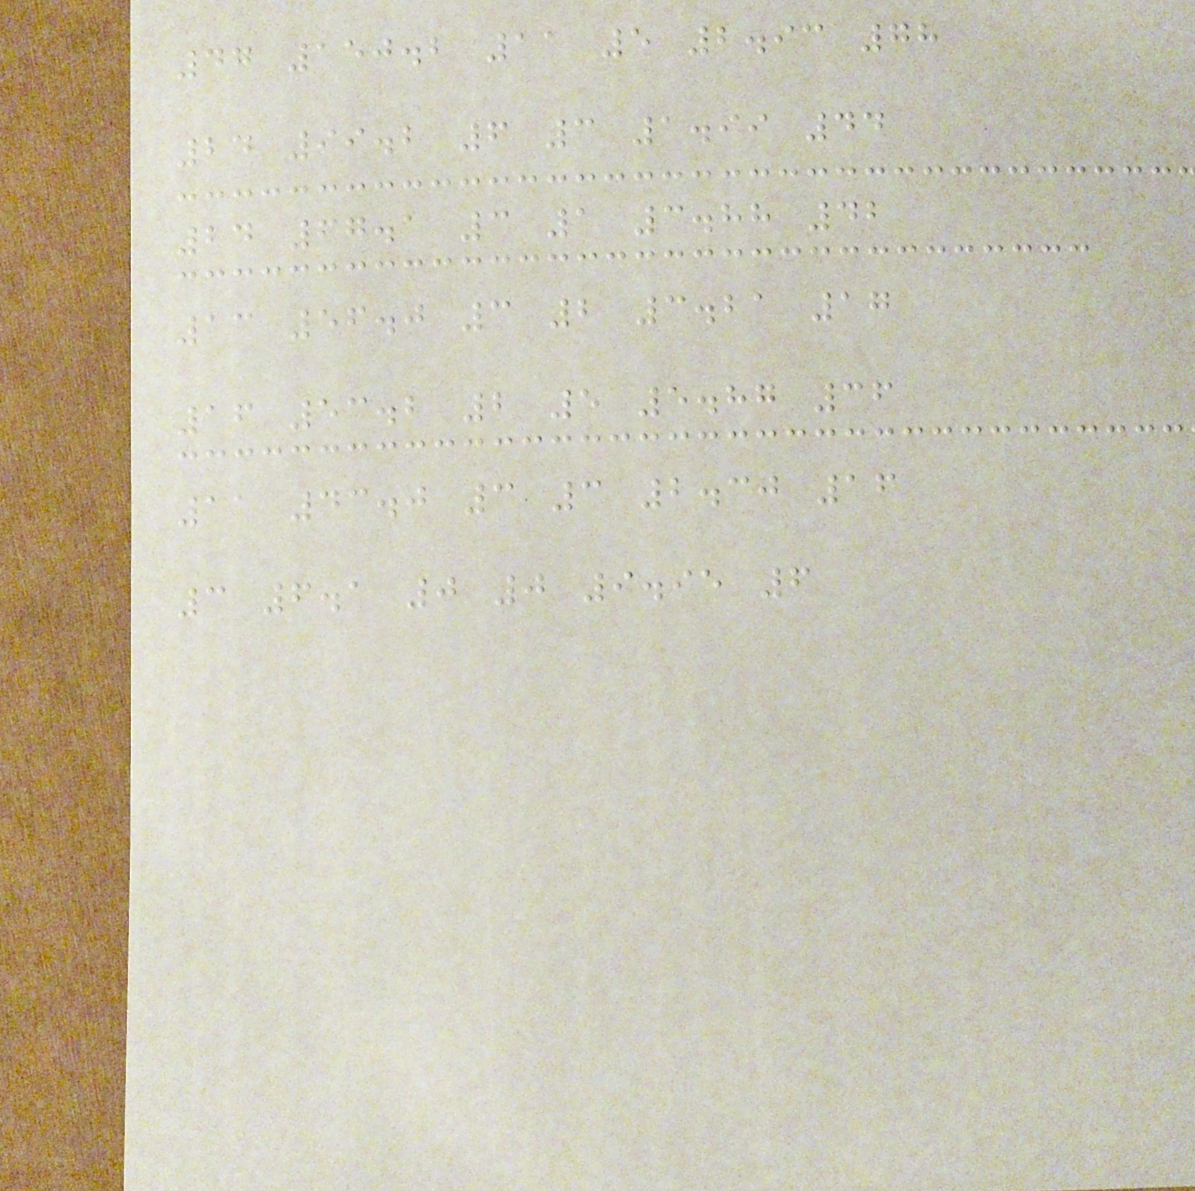47 150.2 11 5 2.93 78
24 99.2 6 3 1.99 44
24 67.1 3 1 3.88 42
13 56.0 3 2 3.21 17
16 53.2 2 5 5.87 36
11 43.0 3 3 2.30 16
3 6.1 0 0 9.95 6
